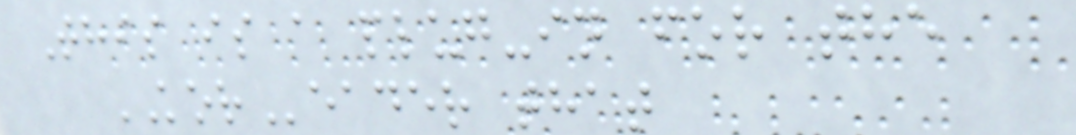This is a plug-in for the
KOReader that
